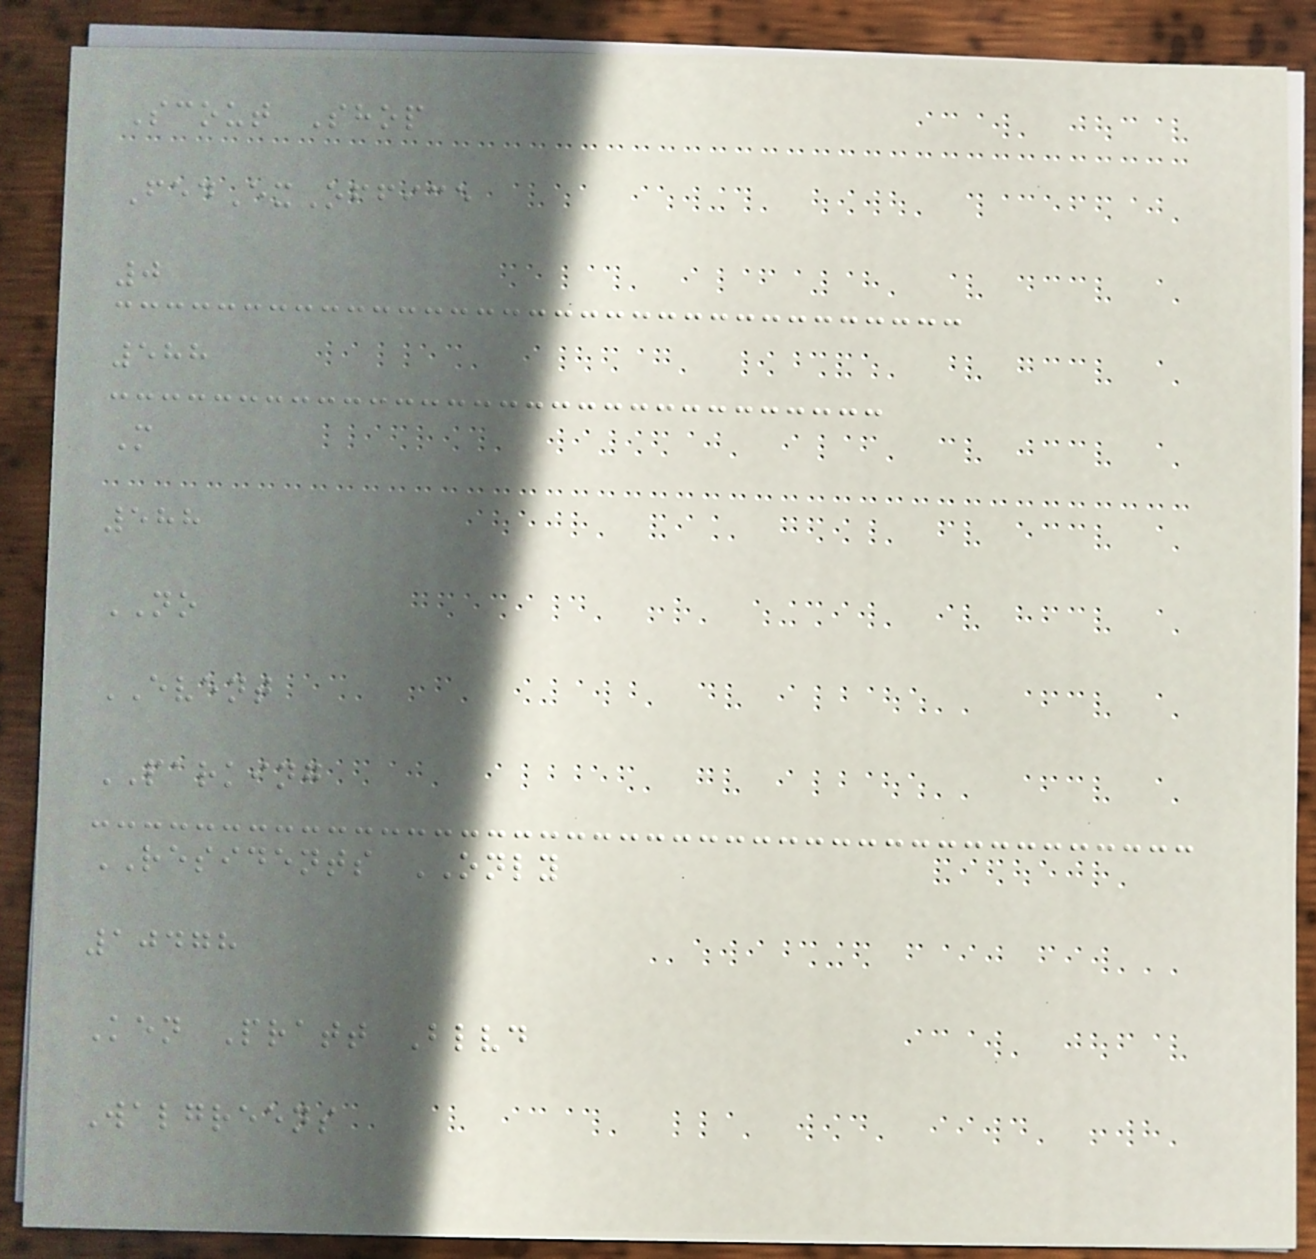Scout Shop
FedExOffice
0
588
M
588
NO
EVENT
PARKING
RESIDENTS ONLY
10478
Ken Pratt Blvd
Walgreens
